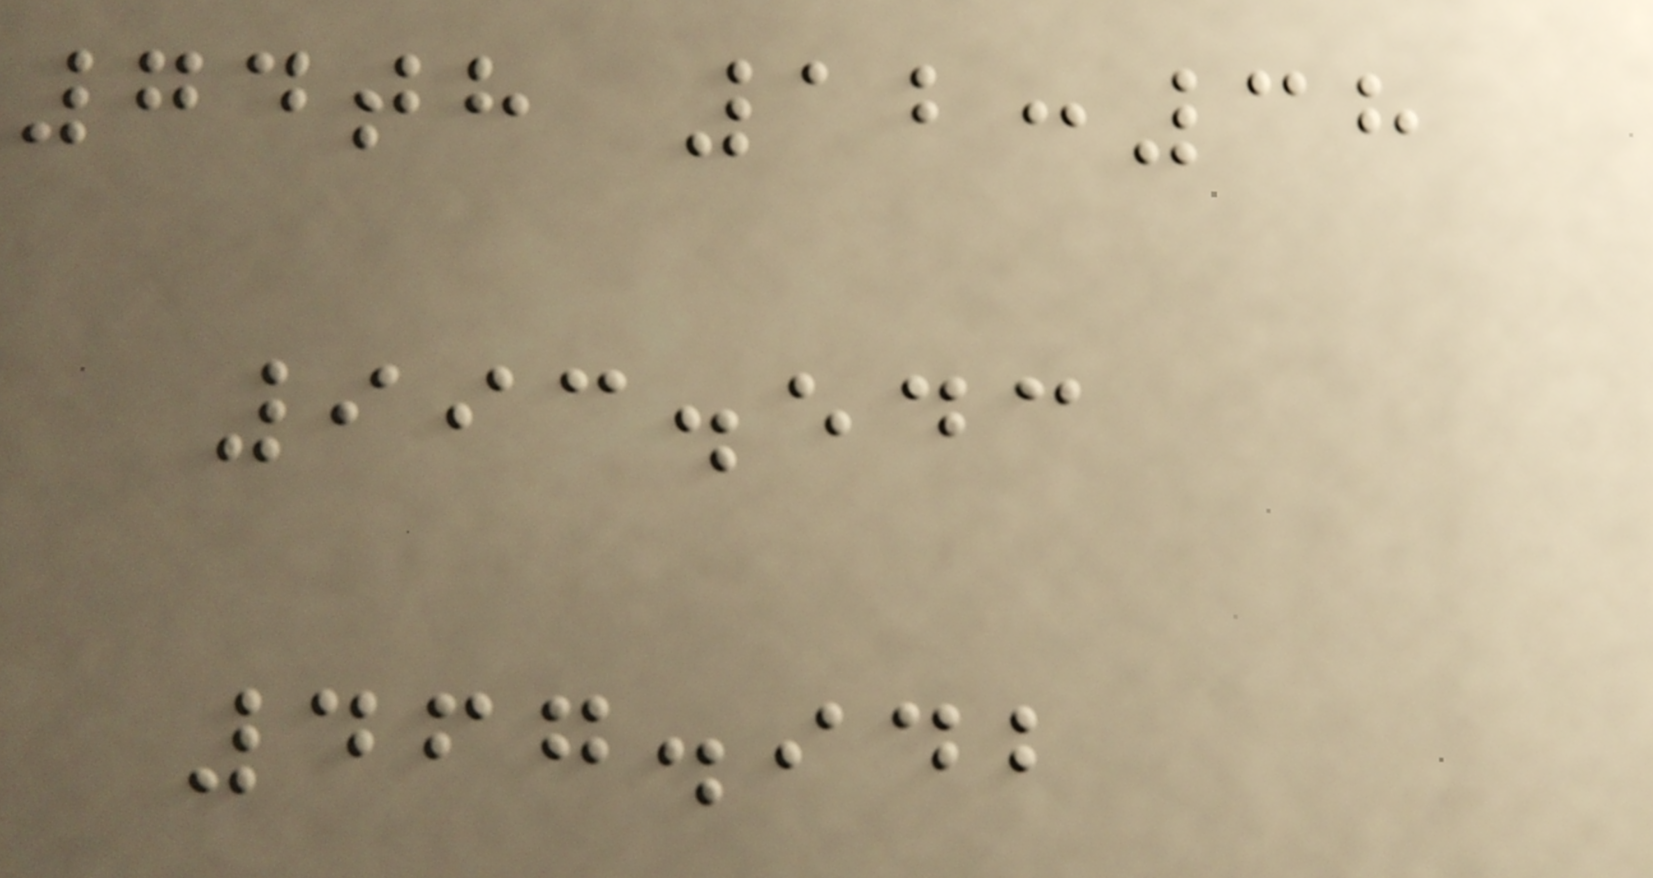74th 12:38
993.543
467.942
